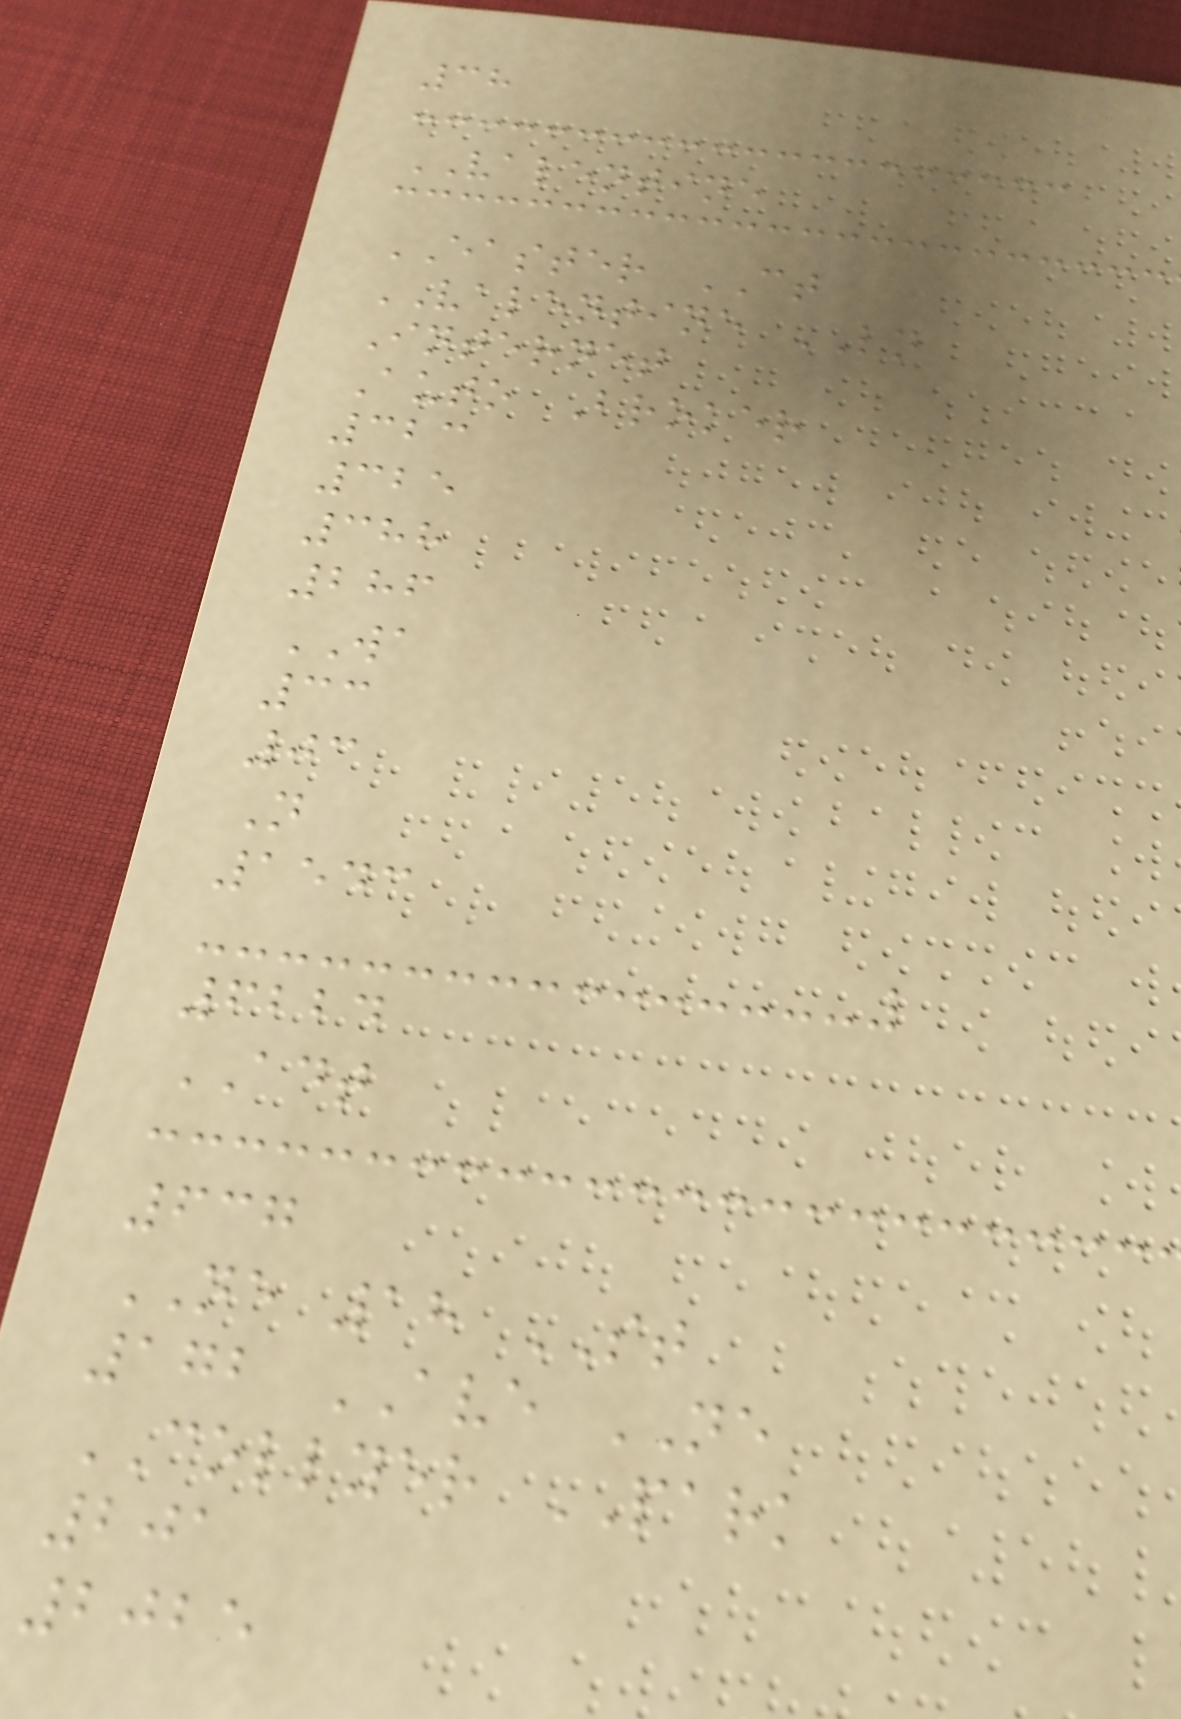38
VALENTINE
EASTER CT
VALENTINE LN
Internet
Auto Broker
323
325
388
286
WA
33
03
N
1543
6224
ADT
637
NE 18 ST
172 AVE NE
COLLYER PARK
201
2025
